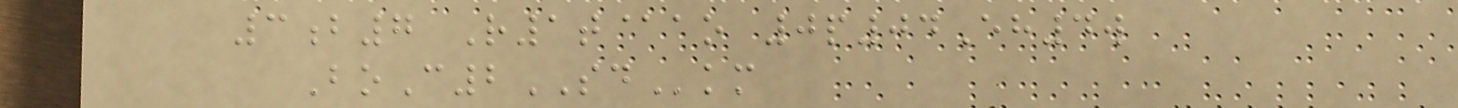3b7 R1t@ao 0p04Eh4w
BoC2SDkm
